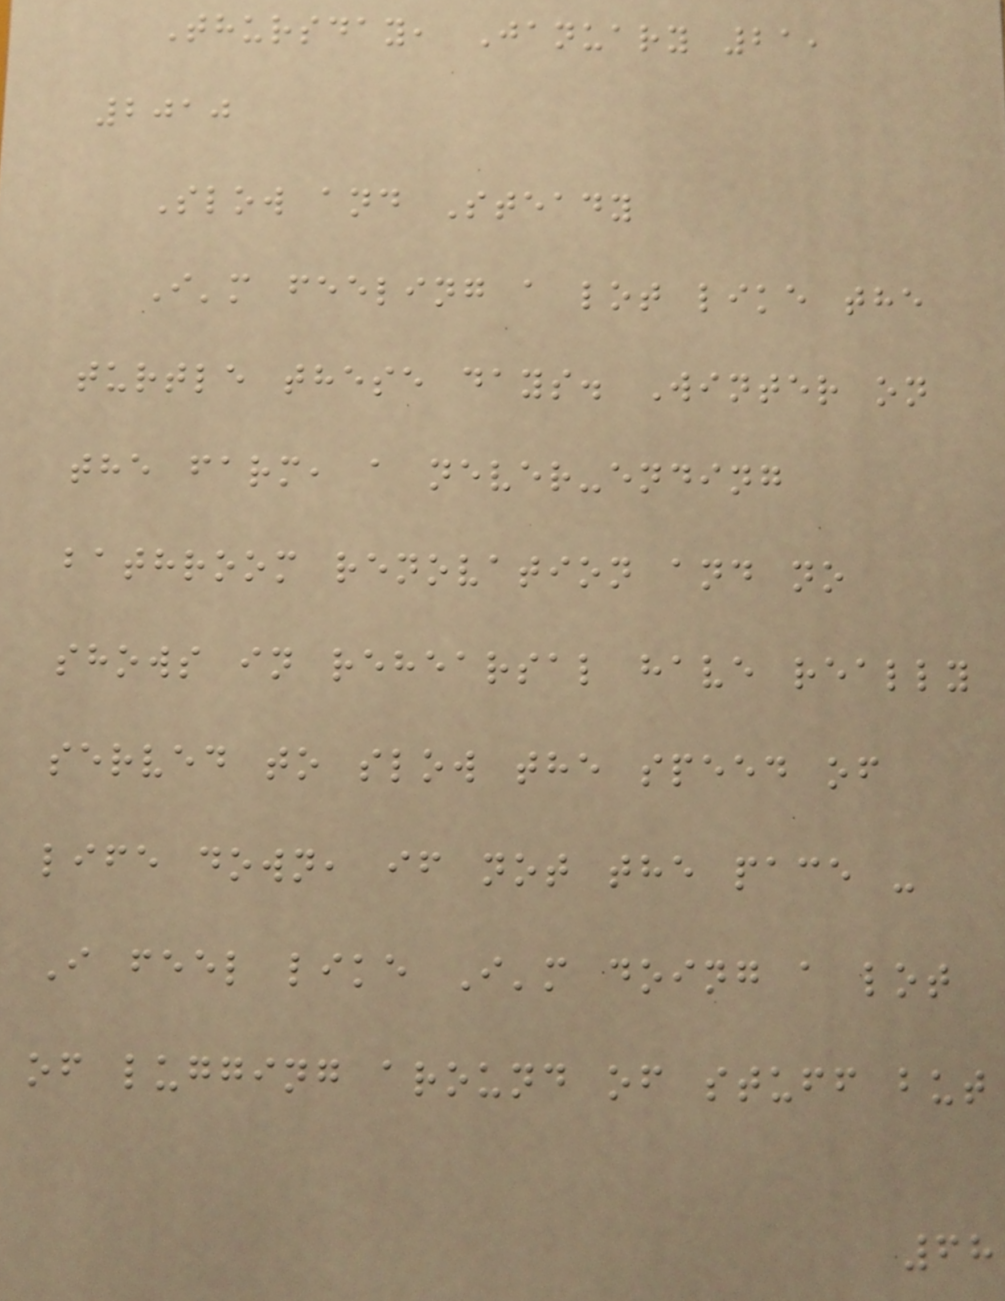Thursday, January 21,
2010
Slow and Steady
I'm feeling a lot like the
turtle these days. Winter on
the farm, a never-ending
bathroom renovation and no
shows in rehearsal have really
served to slow the speed of
life down, if not the pace -
I feel like I'm doing a lot
of lugging around of stuff but
68
